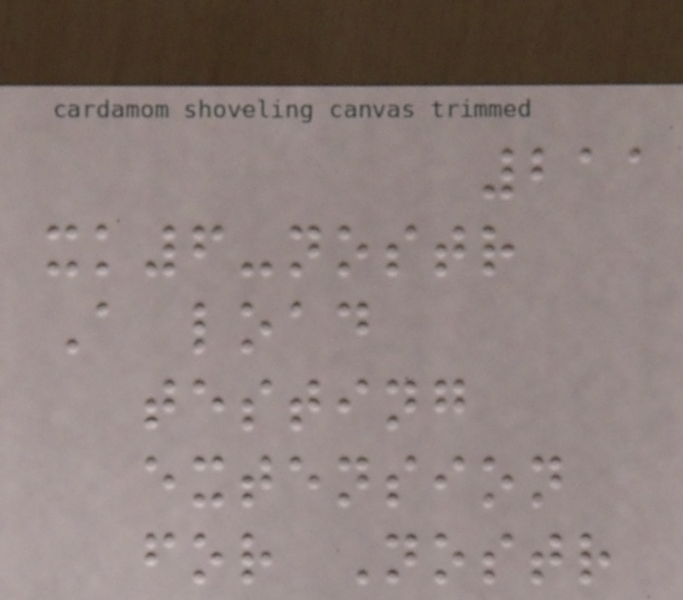211
xk6-nostr
A load
testing
extension
for Nostr
